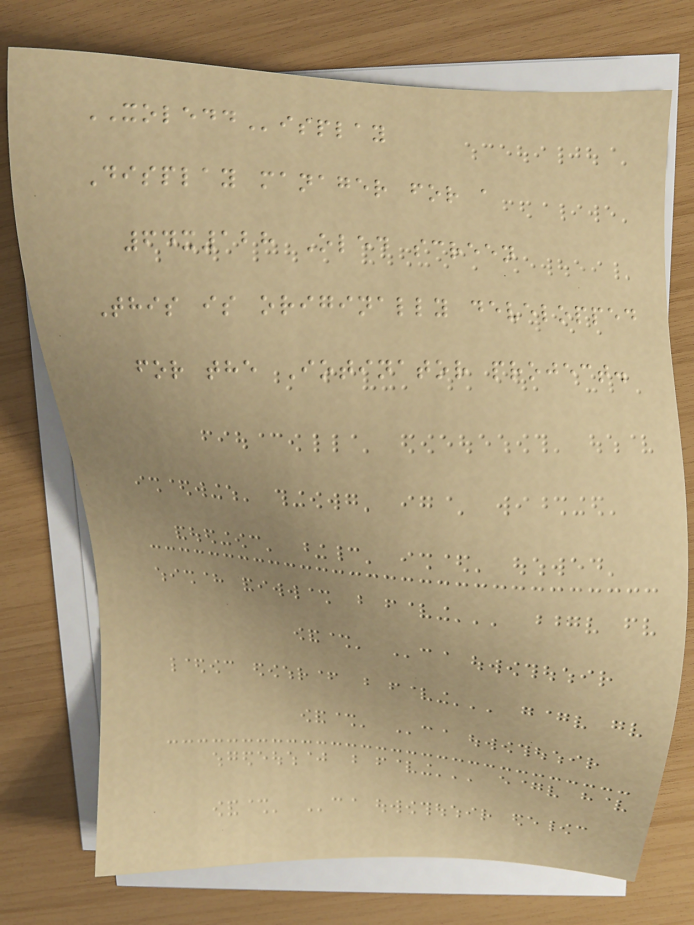XOLEDDisplay
Display manager for a
64x128 Oled screen
This is originally developped
for the Iotinator project.
